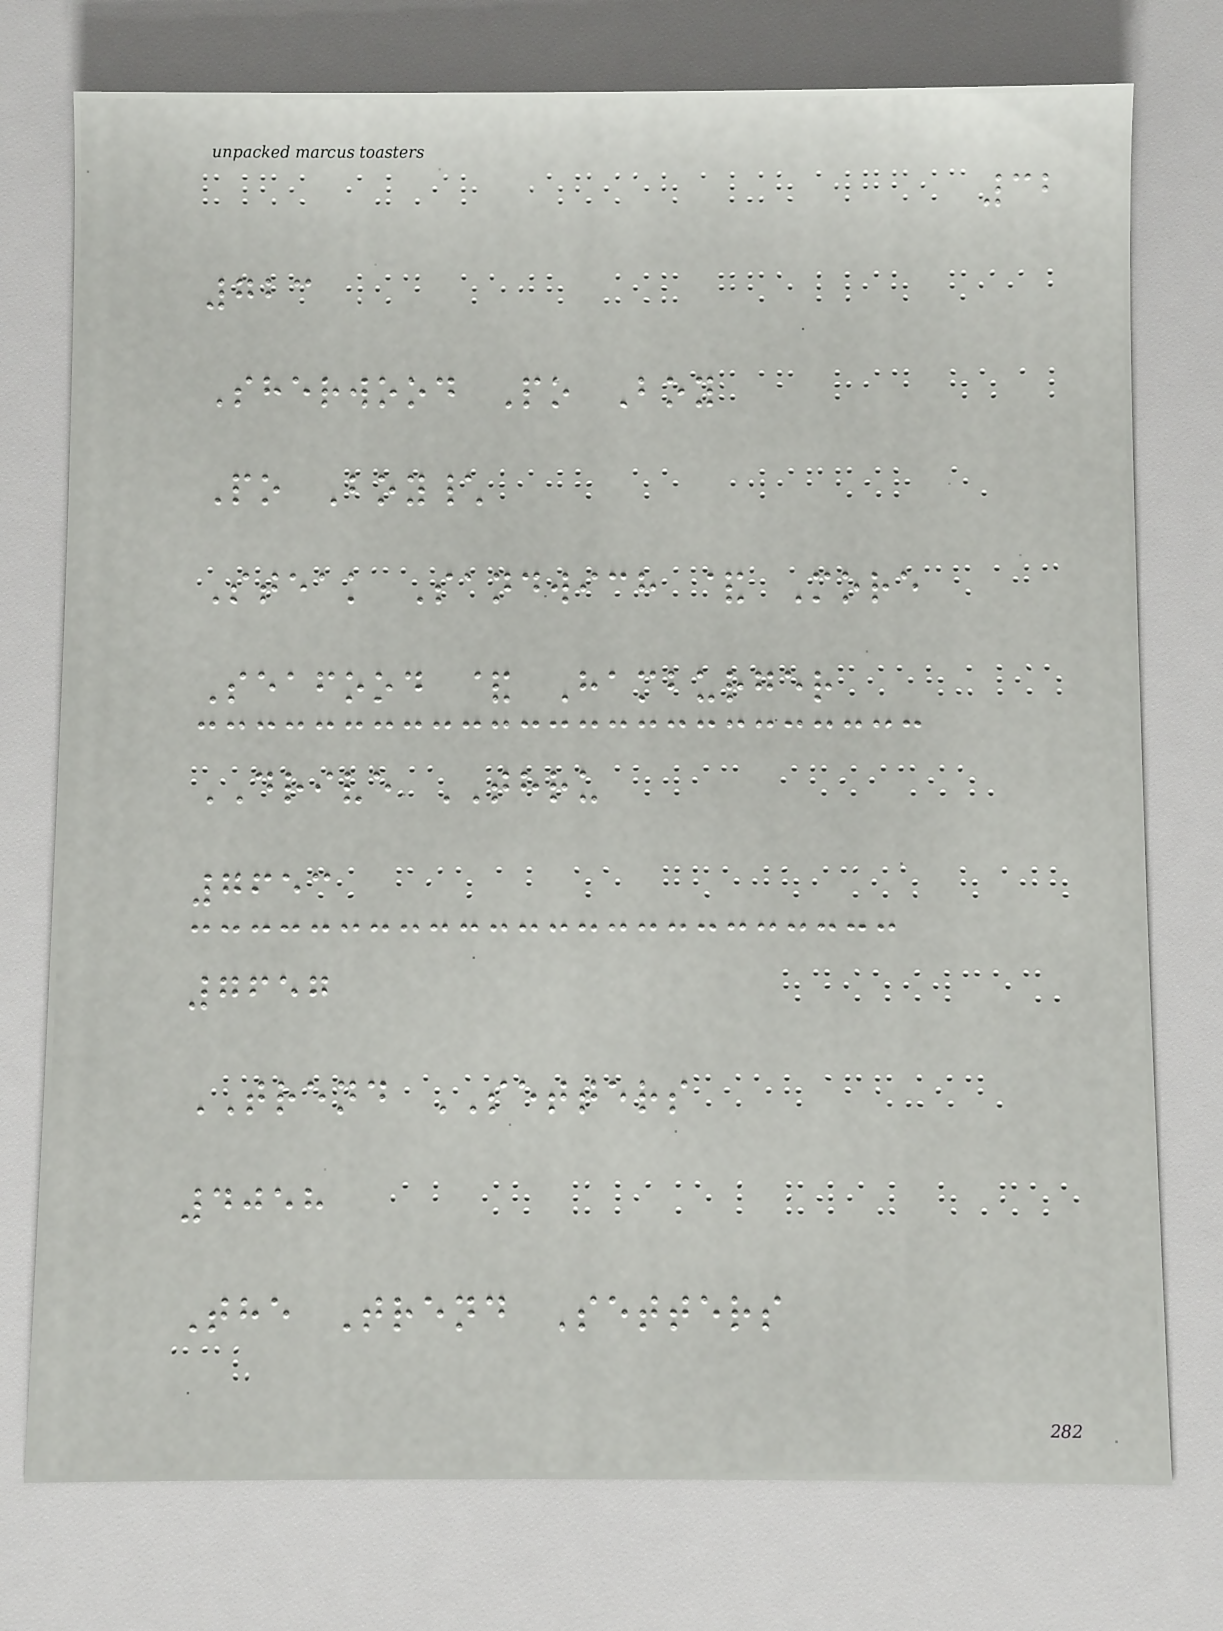32
723
Sherwood Po Boy
Po Boy\
Steak Sandwich & More
Seafood & Hamburger
DRIVE THRU
7653
7657
TREND SETTERS
4058
The Trend Setters
